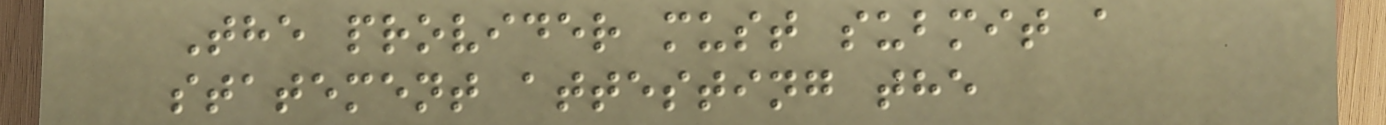The provider must submit a
statement attesting the
